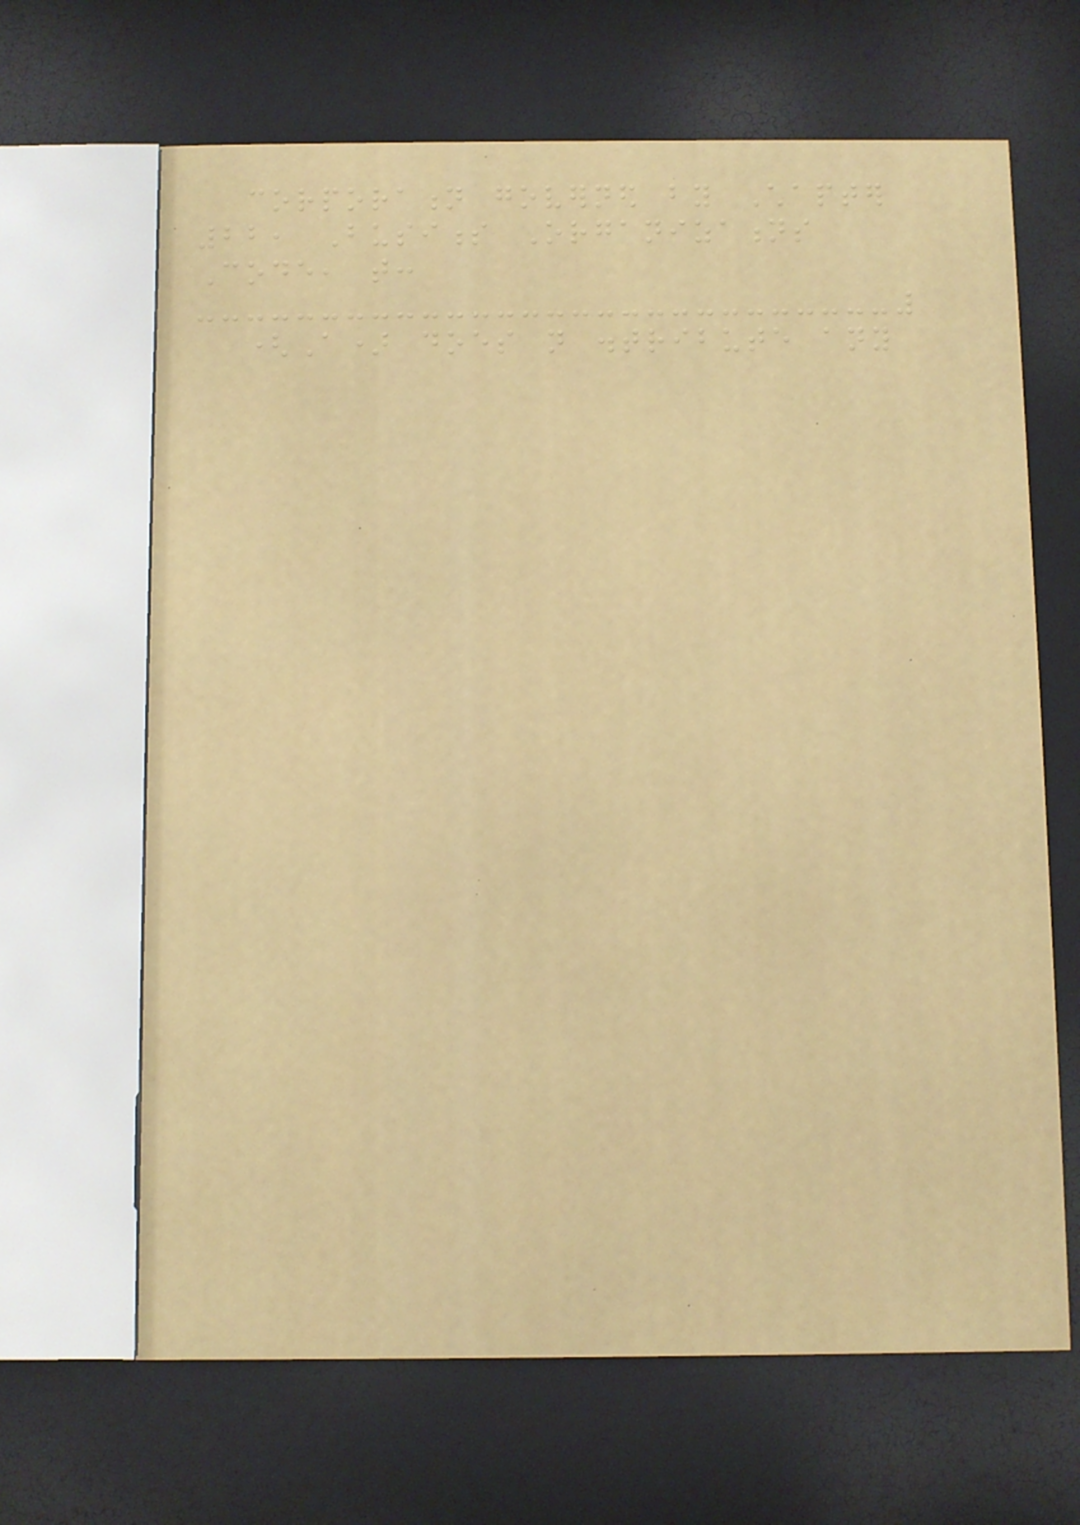corporation governed by Chapter
22, Business Organizations
Code, that:
(A) does not distribute any
